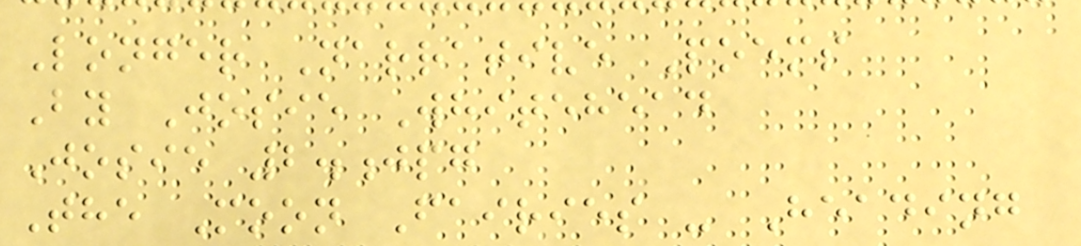Longer Narrative Poems
By Josie Whitehead
Josie 2.jpg
The Moon Fairies - Heading
